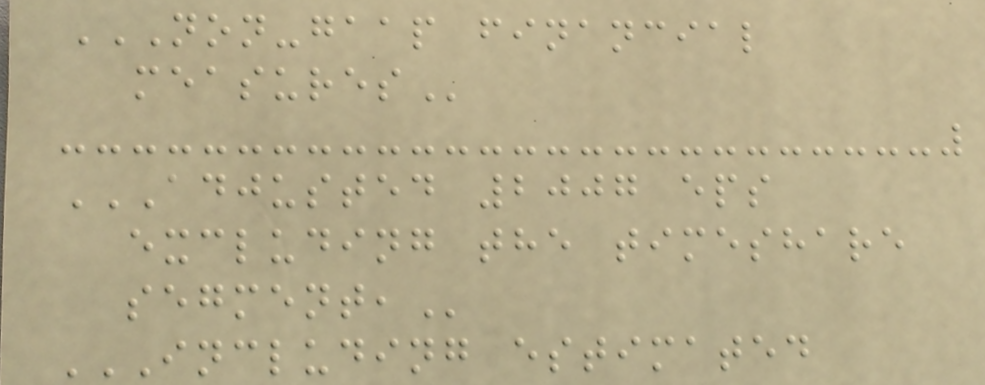NON-GAAP FINANCIAL
MEASURES
ADJUSTED 2007 EPS
EXCLUDING THE TIMESHARE
SEGMENT,
INCLUDING ESTIMATED
